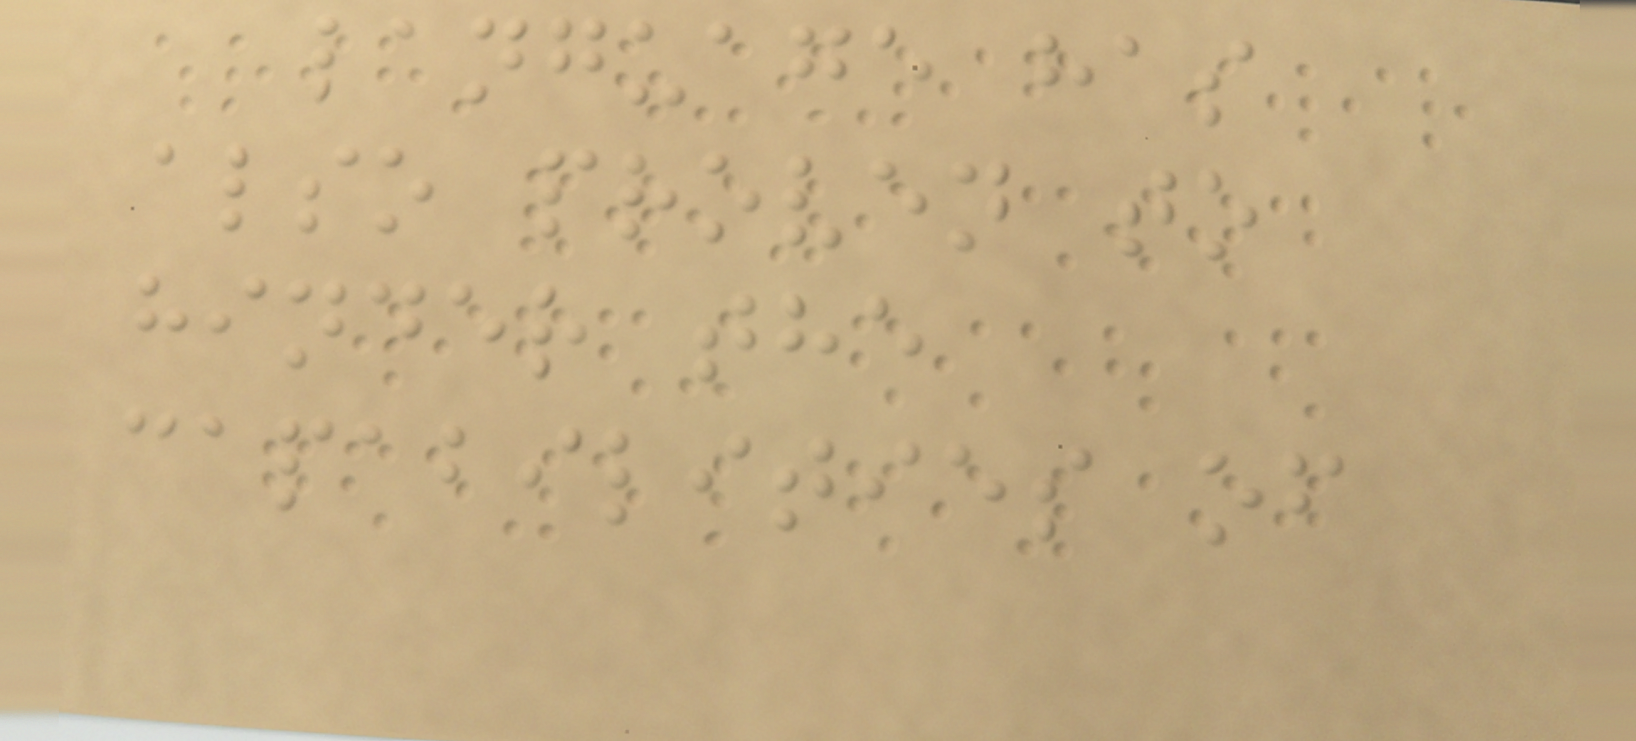language has
also proven to
hinder the
capabilities of
